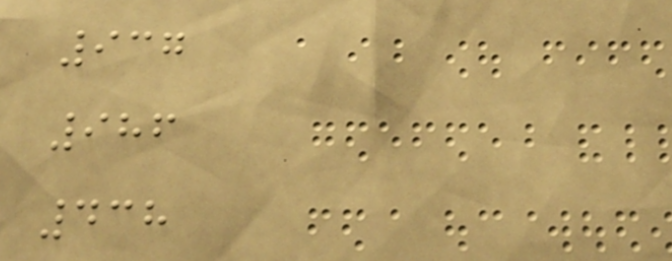937
986
438
